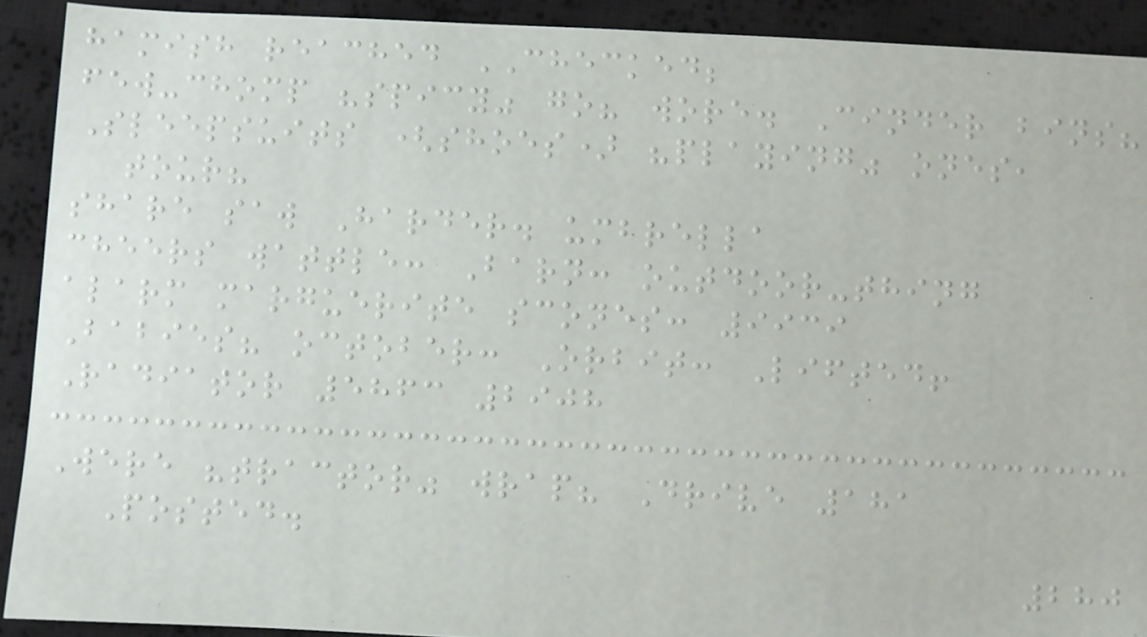hamish reached CHECKED;
few-chomp "spicy" go? wore. Cinder bins?
Sleepsuits (shoes) "playing" ones,
tour?
share saw Harder. umbrella
cheers wattle: Barn: outdoor-thing
alarm marguerite scones: 9939
Babies? october: Orbit: Lifted!
Radiator 5863 2908
Were "tractor" wrap? Drive 181
Posted.
280
